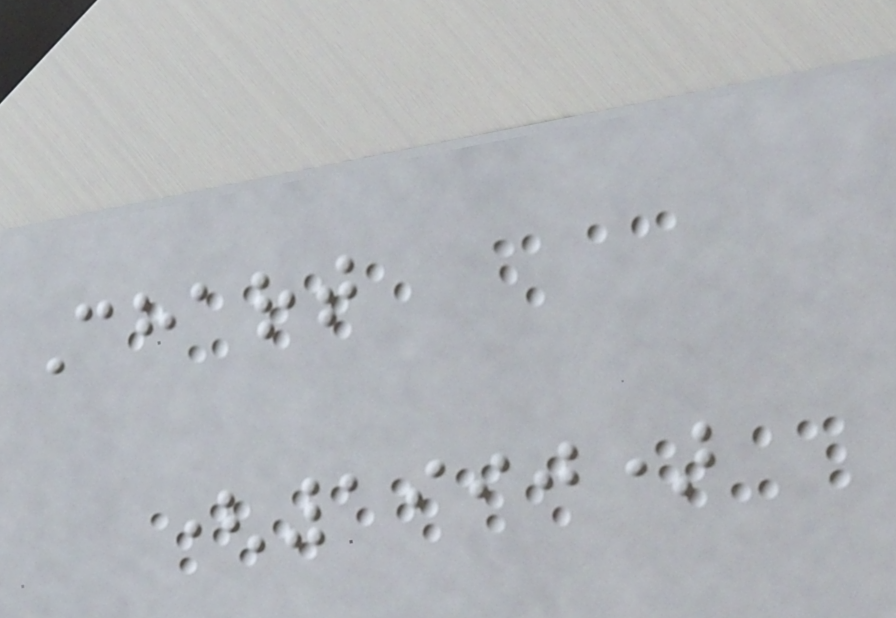Chart
(1990)
